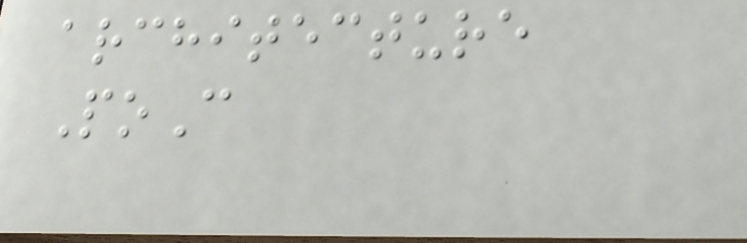architecture
PoC
